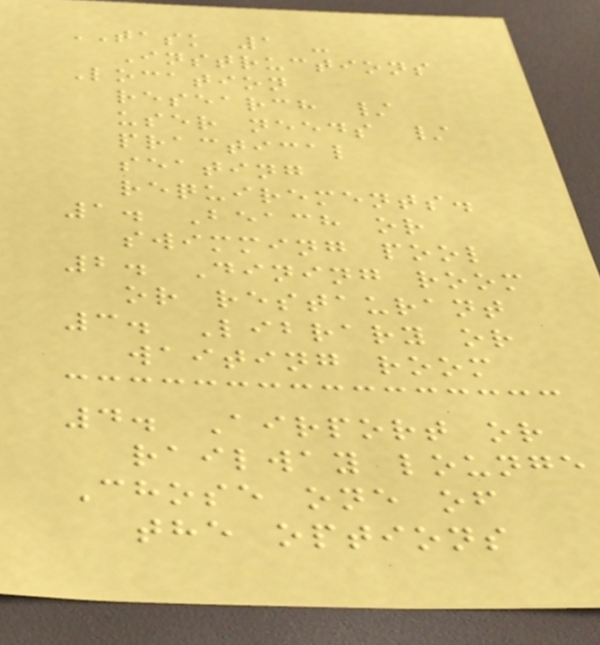TASK 1 -
Instructions
Location
research /
user needs /
practical
seating
requirements.
1. Beach or
swimming pool
2. Dining room
or restaurant
3. Library or
waiting room
4. Airport or
railway lounge
Chose one of
the options
